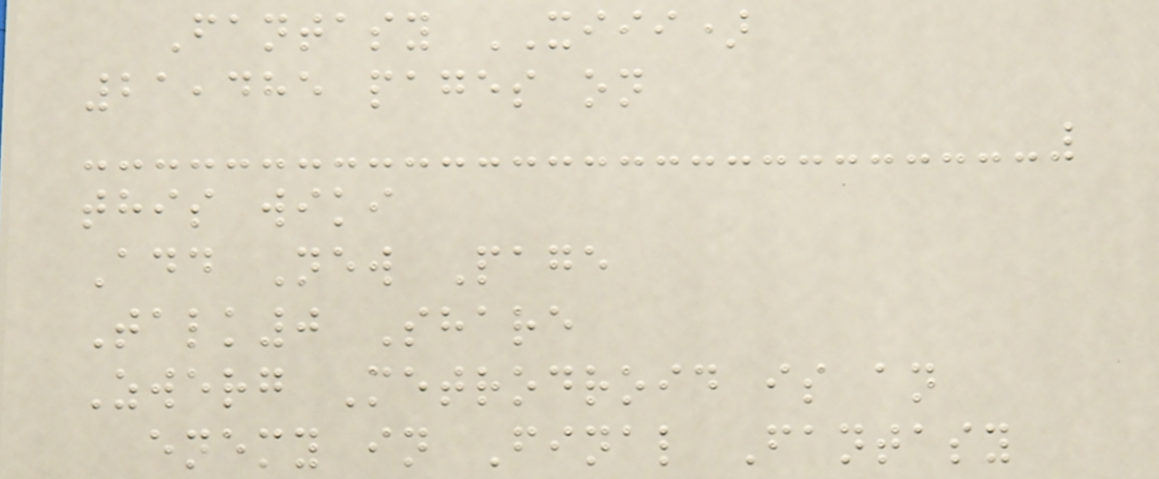Fantasy XIII)
21,485 pages on
this wiki
Add New Page
Talk0 Share
Zwerg Metrodroid is an
enemy in Final Fantasy
